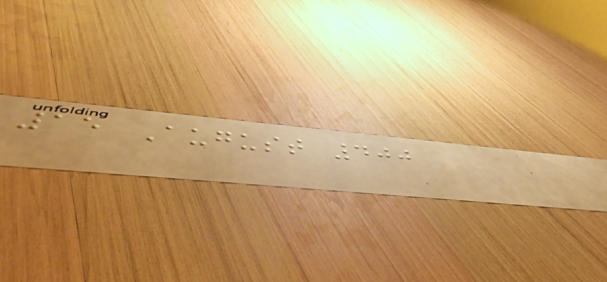15 August 400
